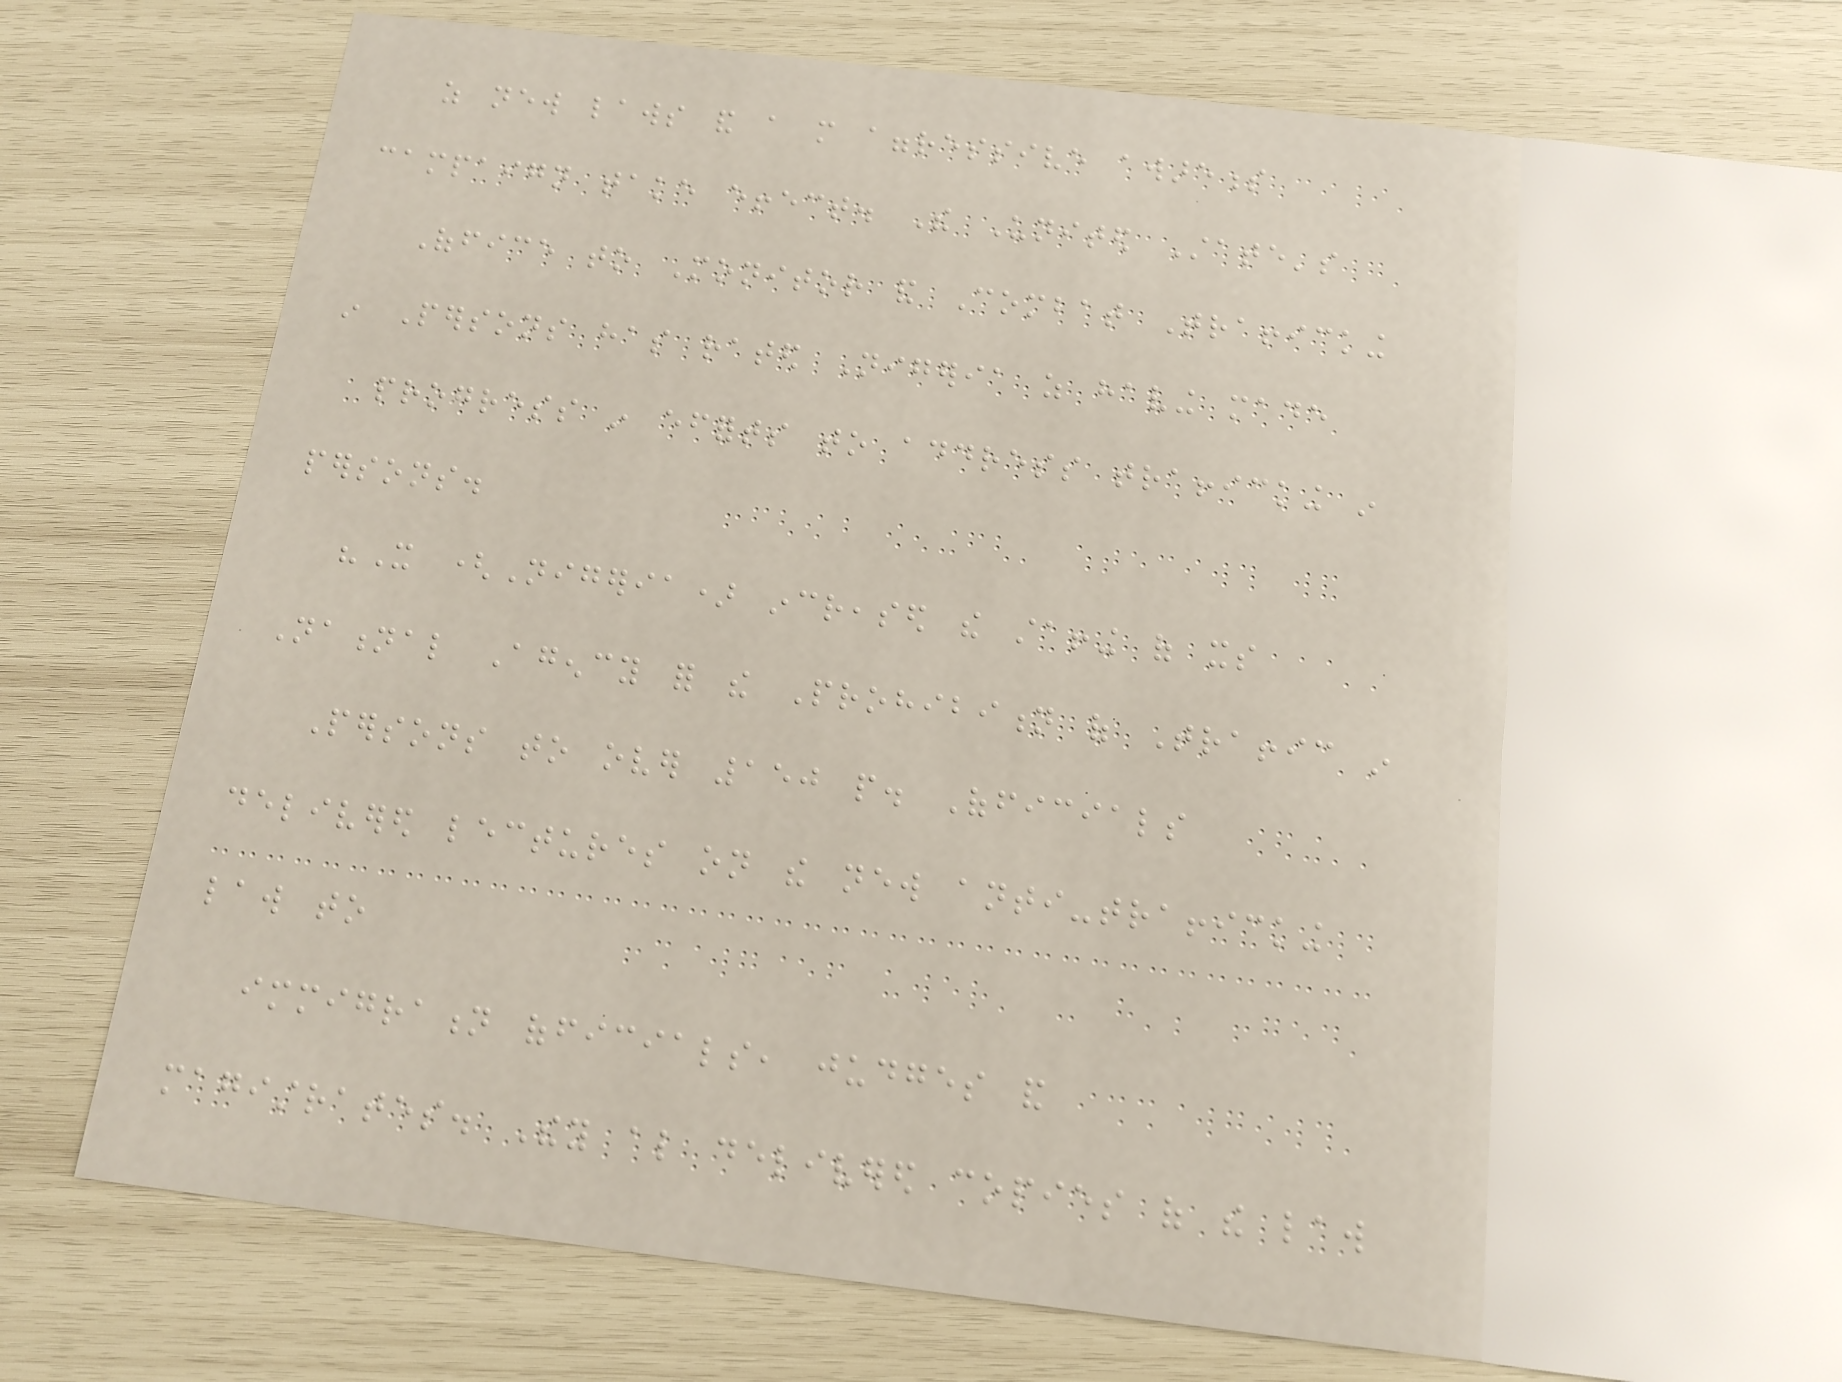as new laws and a more aggressive awareness
campaign take effect. The United State's
Office to Monitor and Combat Trafficking
in Persons has rated Nigeria as having made
progress in efforts to address trafficking in
persons.
"It (Nigeria) increased the staffing of its
National Agency for the Prohibition of Traffic in
Persons to over 150 people. Officials
delivered lectures on the new anti-trafficking
law to
immigration officials, judges and
magistrates. They also delivered copies of the law
